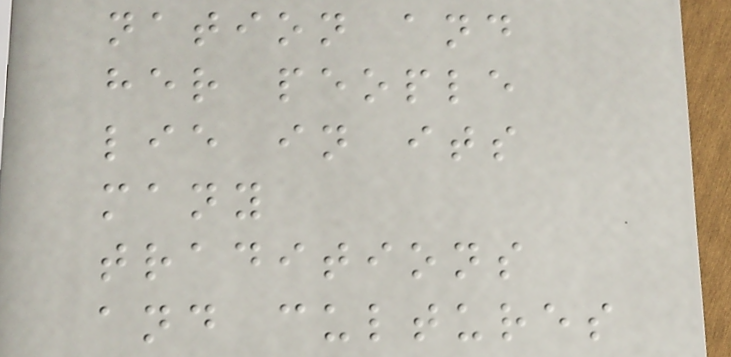nation and
her people
lie in its
many
traditions
and cultures
